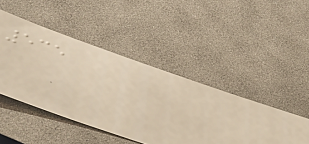535
